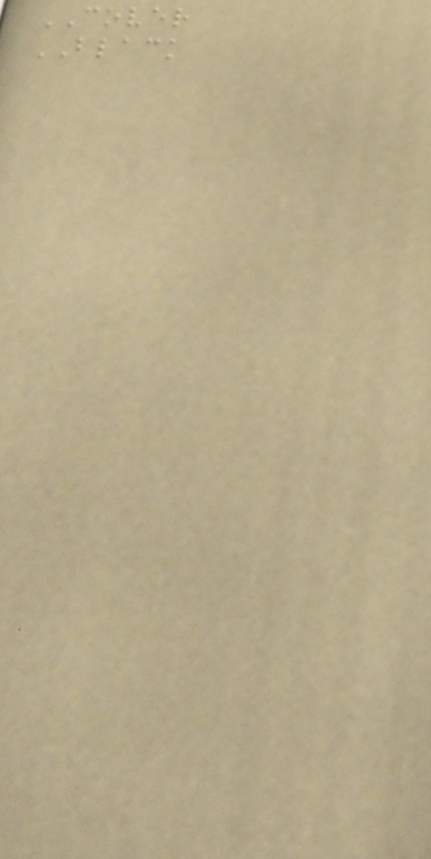COVER
BLACK
